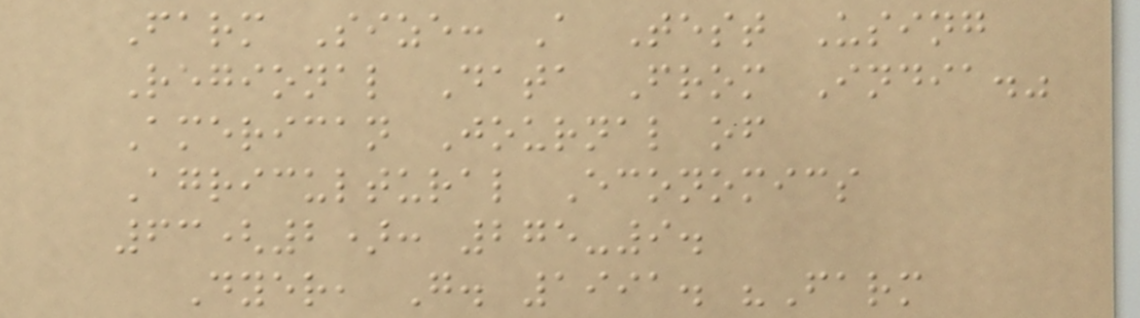Farm Size: A Test Using
Regional Data From India."
American Journal of
Agricultural Economics
63(2): 275-9.
Dyer, G. 1991. "Farm
